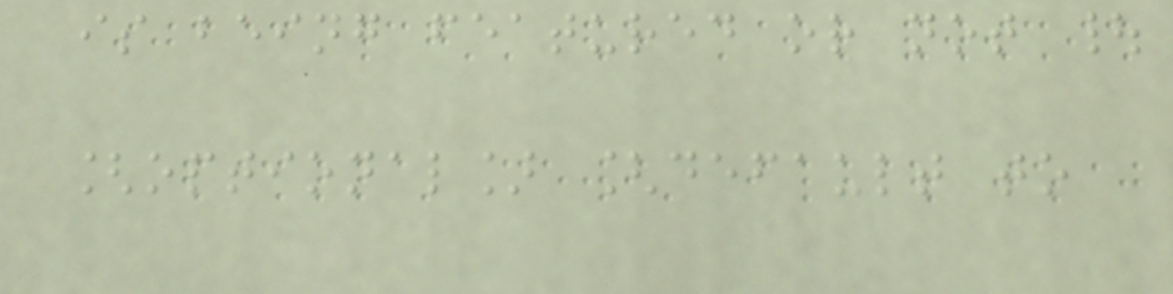is being featured or not |
[optional] [default to
